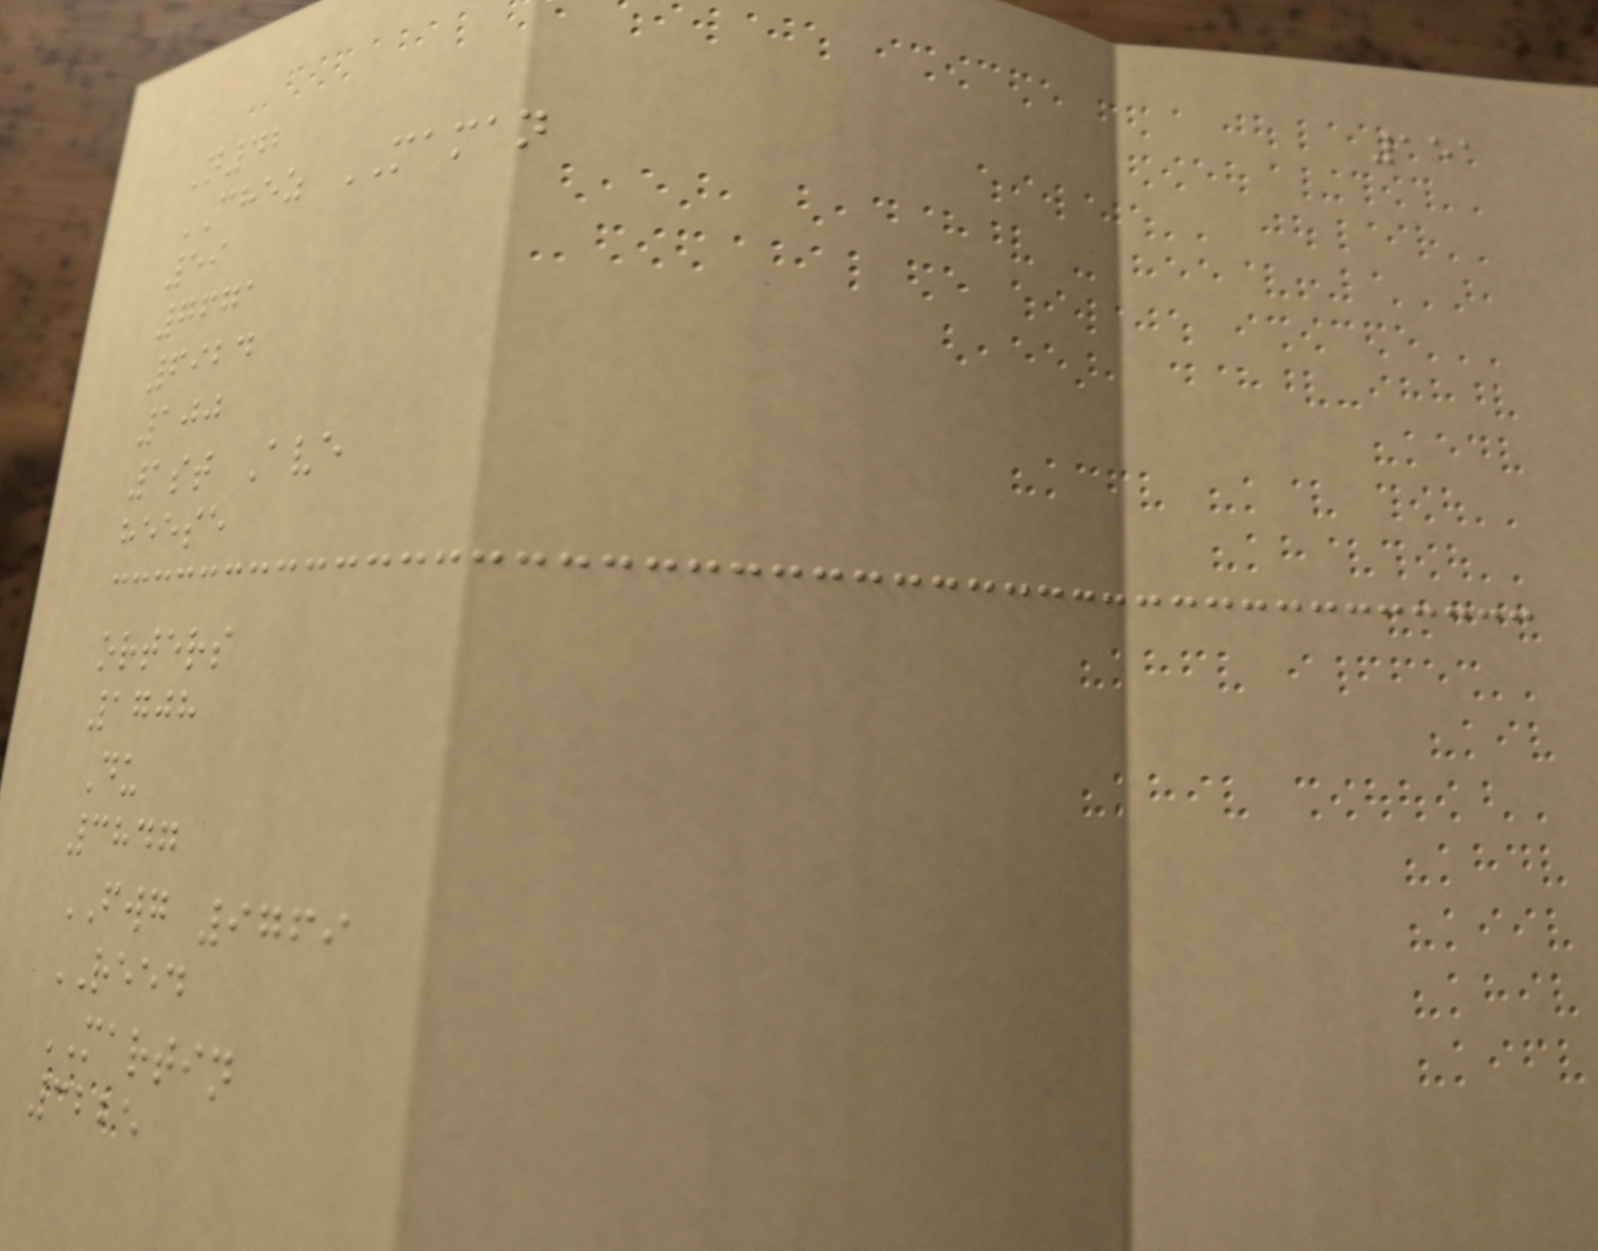151
N42
CHEZ MAMAN
59
7671
6924
100
1st Ave
heese
orters
1708
Du
3847
FWG 9769
REED
MARTIN
3225
